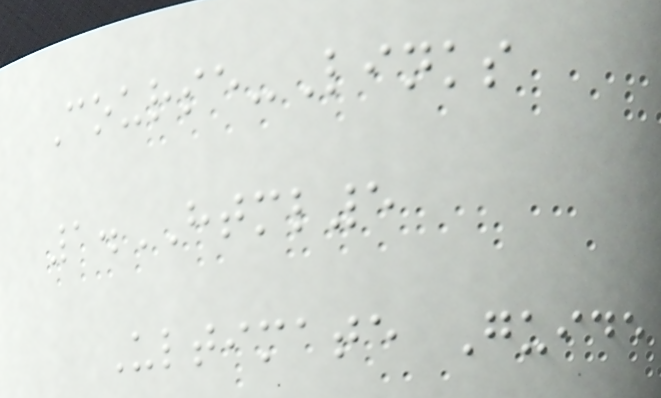Course-Links
1.HTML5
Ultimate Guide
